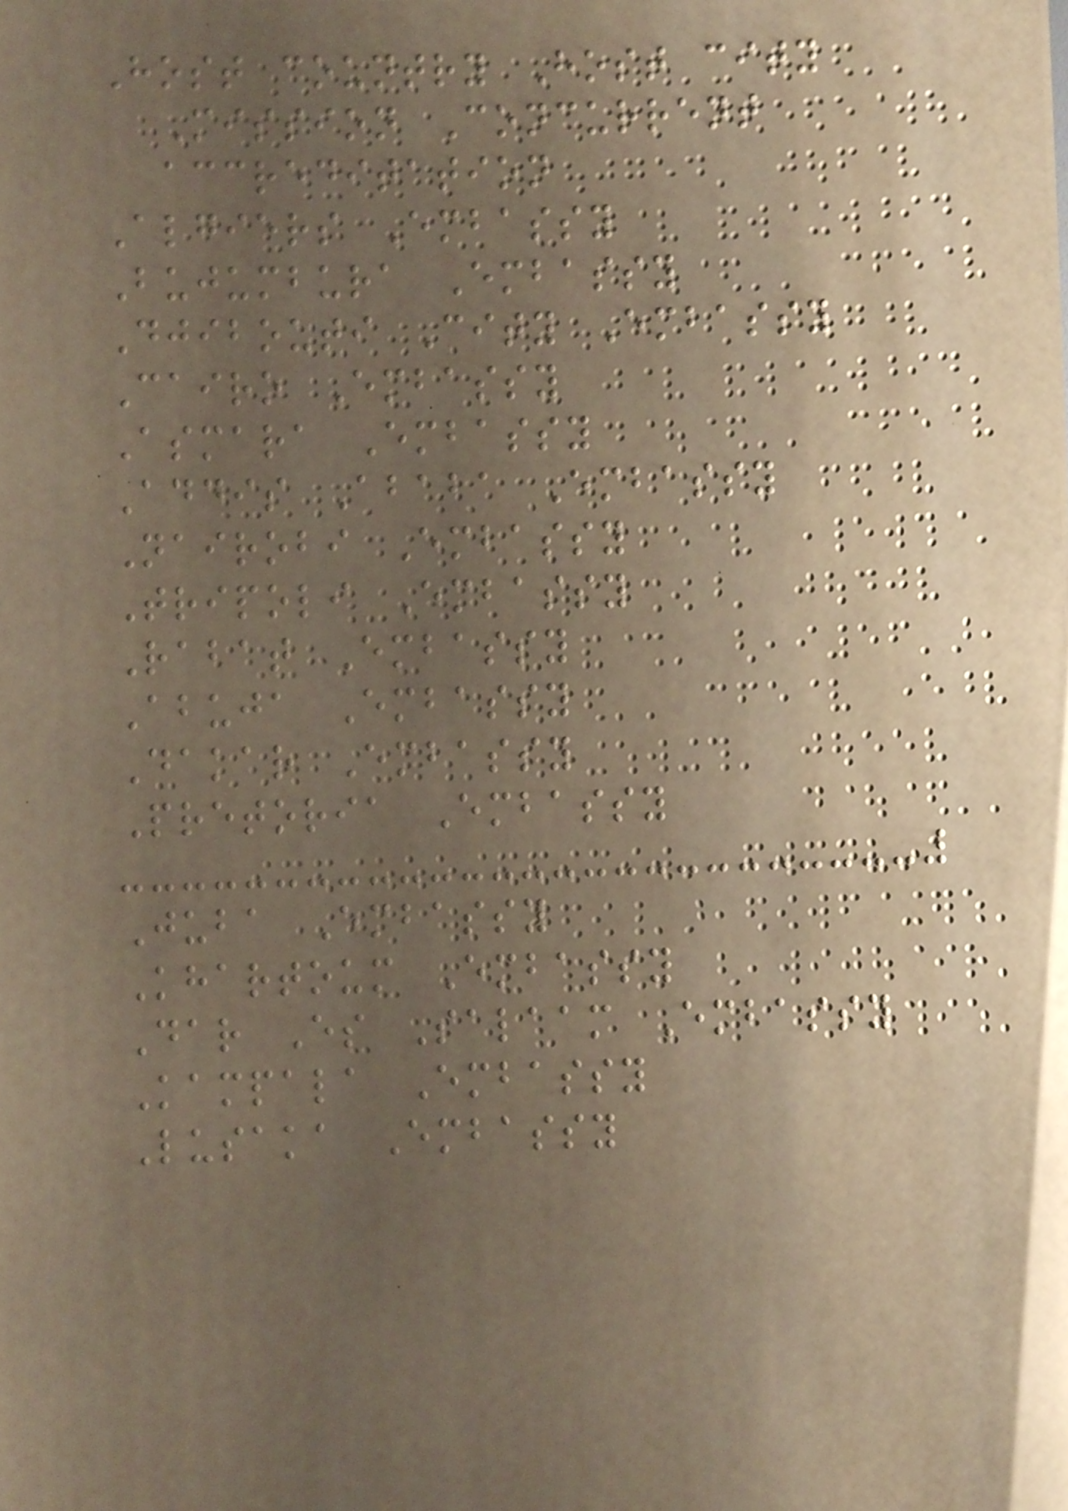Host country Host city
Mission Concurrent
accreditation
Algiers Embassy
Bujumbura Embassy
Djibouti City Embassy
Cairo Embassy
Asmara Embassy
Addis Ababa Embassy
Nairobi Embassy
Tripoli Embassy
Rabat Embassy
Abuja Embassy
Dakar Embassy
Pretoria Embassy
Juba Embassy
Khartoum Embassy
Dar Es Salaam Embassy
Kampala Embassy
Lusaka Embassy
